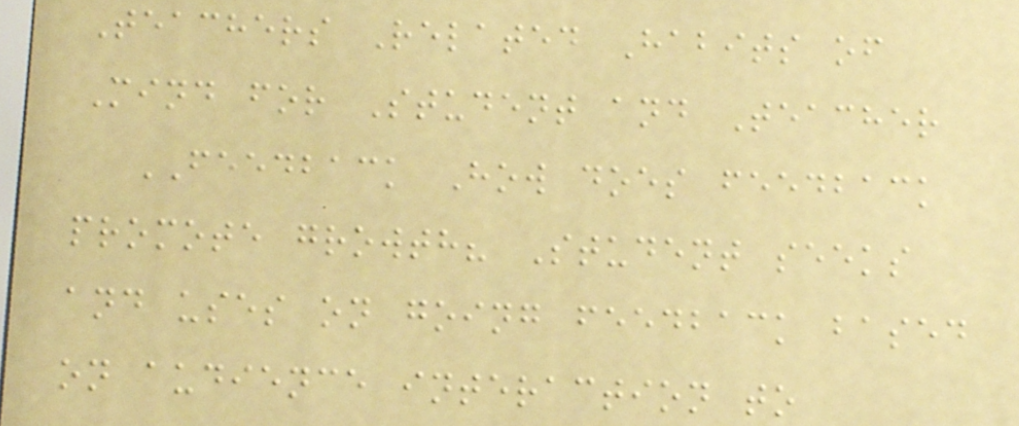Teachers Related Habits of
Mind for Student and Teacher
FEEDBACK How does feedback
promote growth? Student seeks
and uses on going feedback based
on audience interaction to
